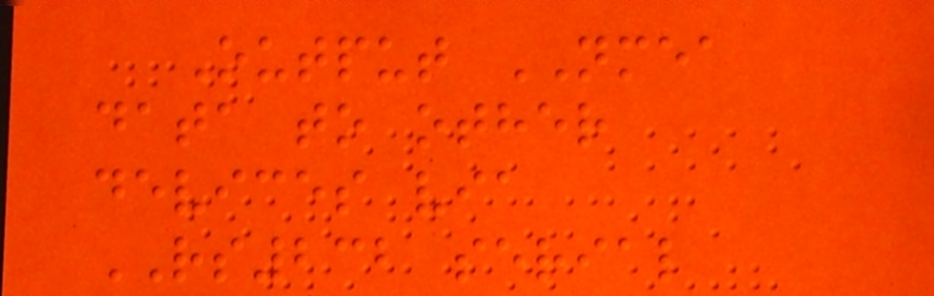Output NMEA
data to other
devices via
RS232 serial
